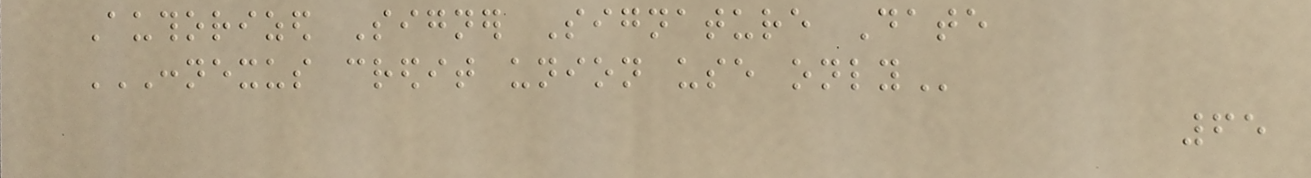Authorized Signer Signature Date
CONNEXUS CREDIT UNION USE ONLY
65
